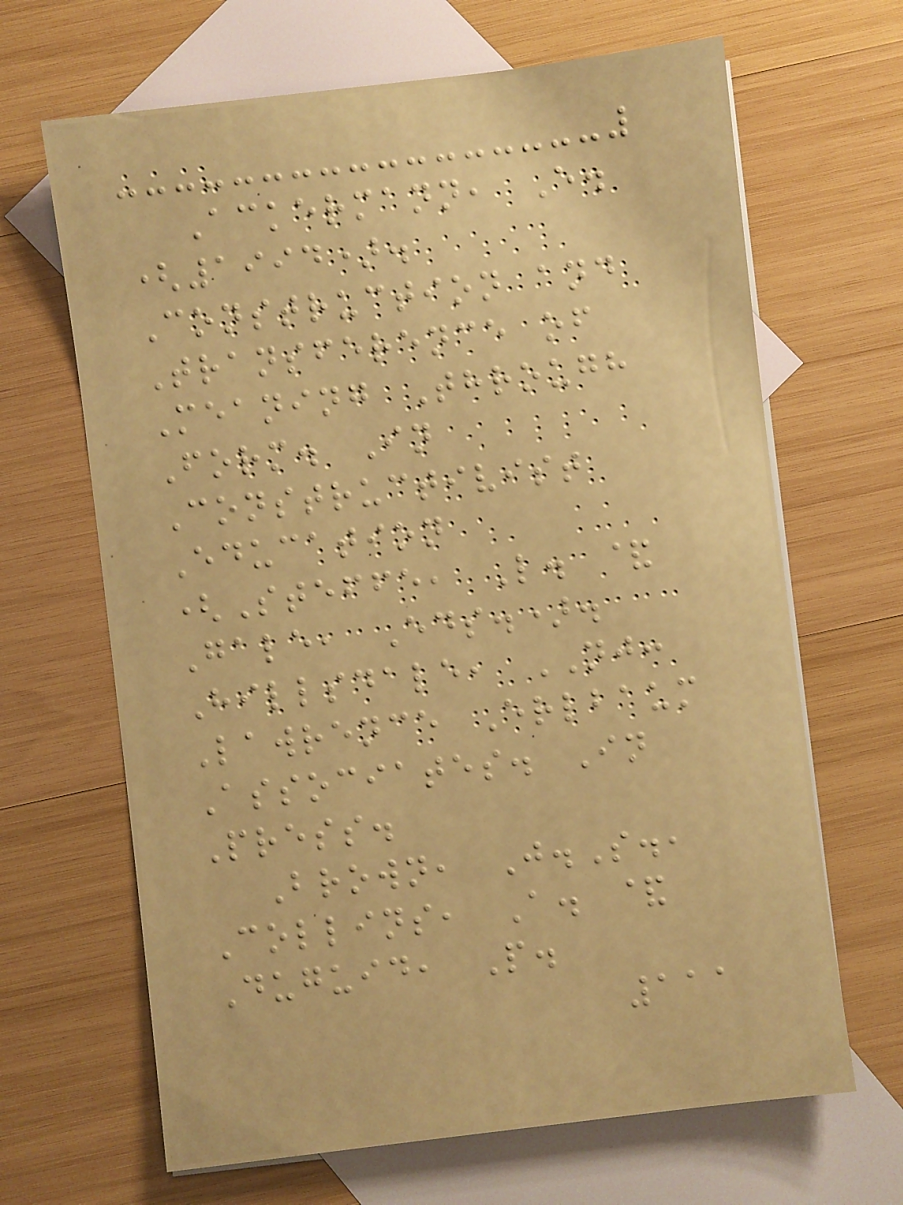Ackermann, E.
(1994).
Construction and
Transference of
Meaning Through
Form. In
Constructivist
Education
(Steffe, L. &
Gale, Eds.).
Hillsdale, NJ:
Lawrence Erlbaum
Associates. In
Press.
Brown, J.S.,
Collins, A. &
Duguid, P.
111
